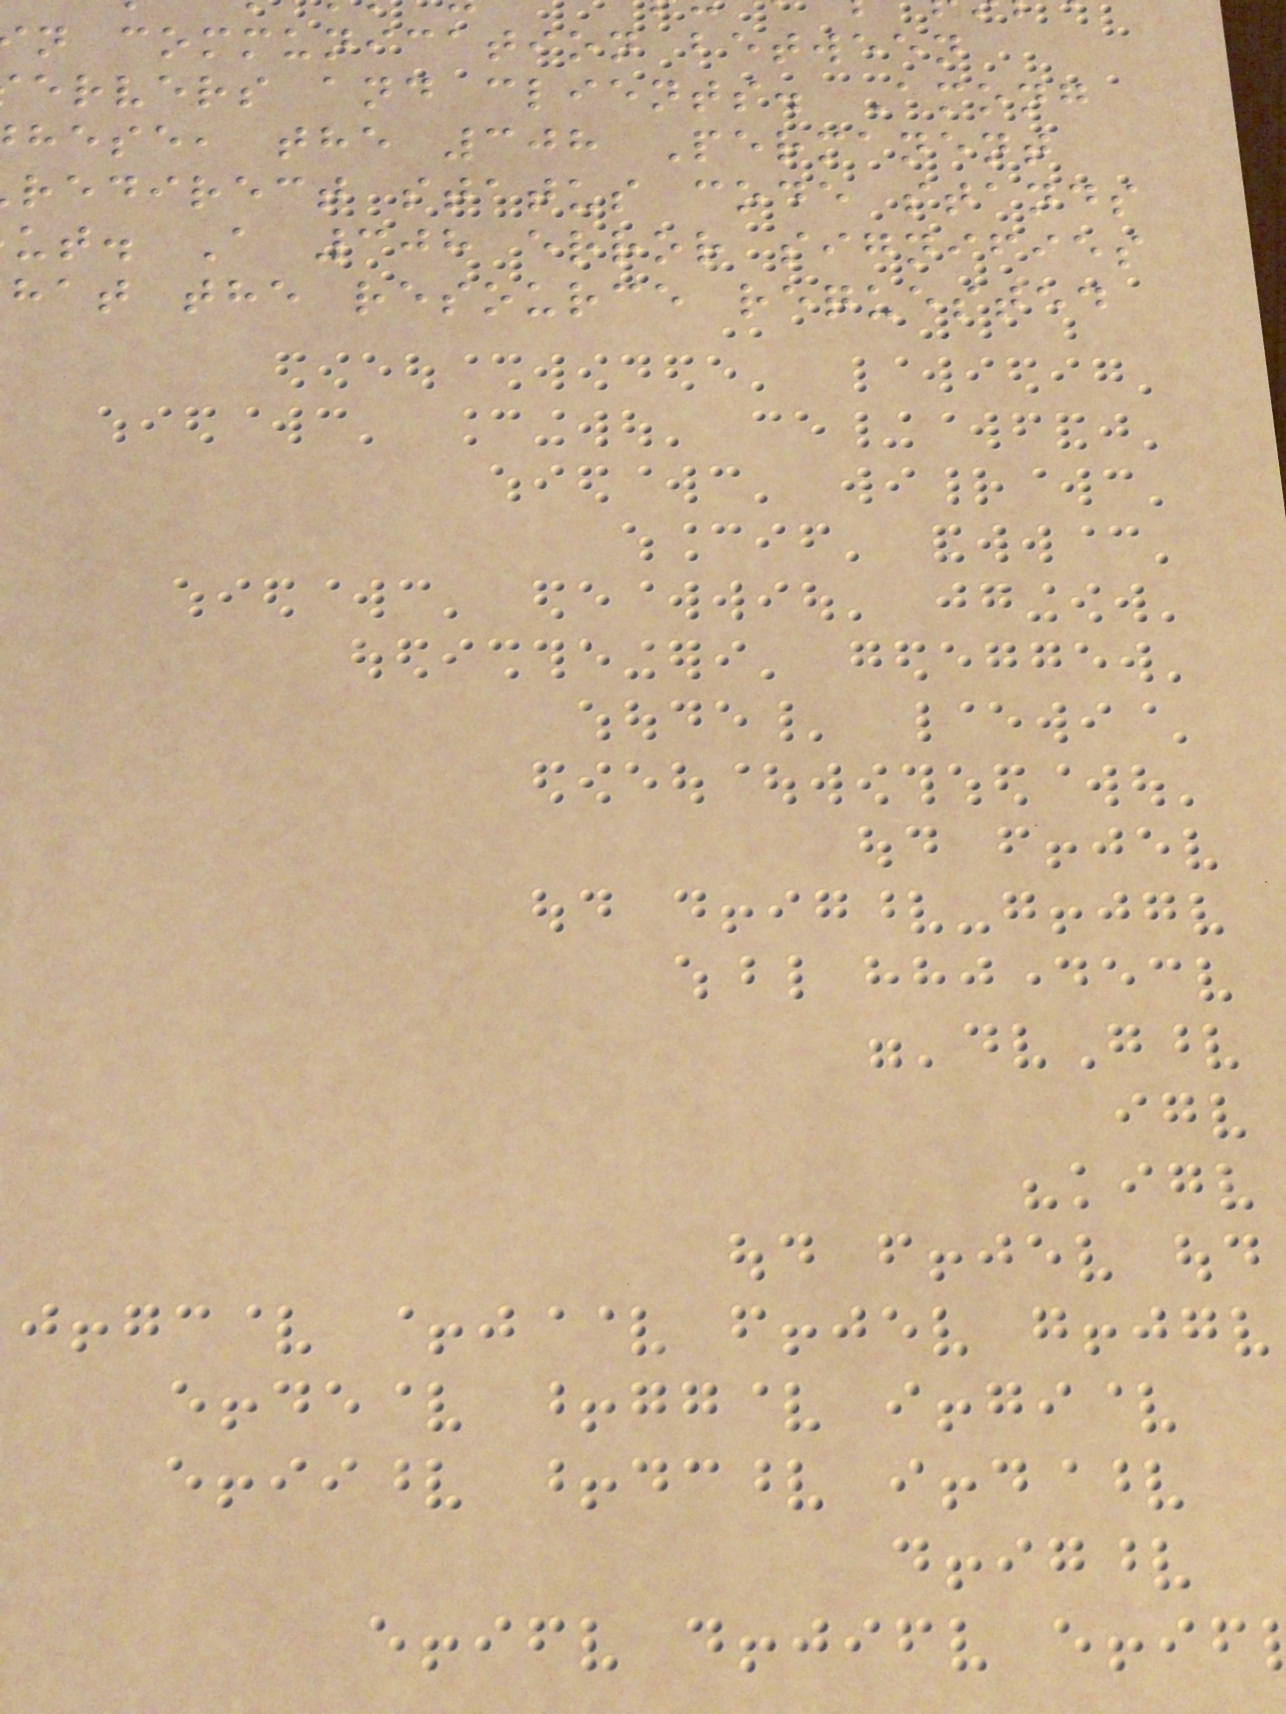n communication between
ervers and clients. Among
hese, the 308 Permanent
redirect status code stands
ut. A 308 error signifies
hat the resource requested
